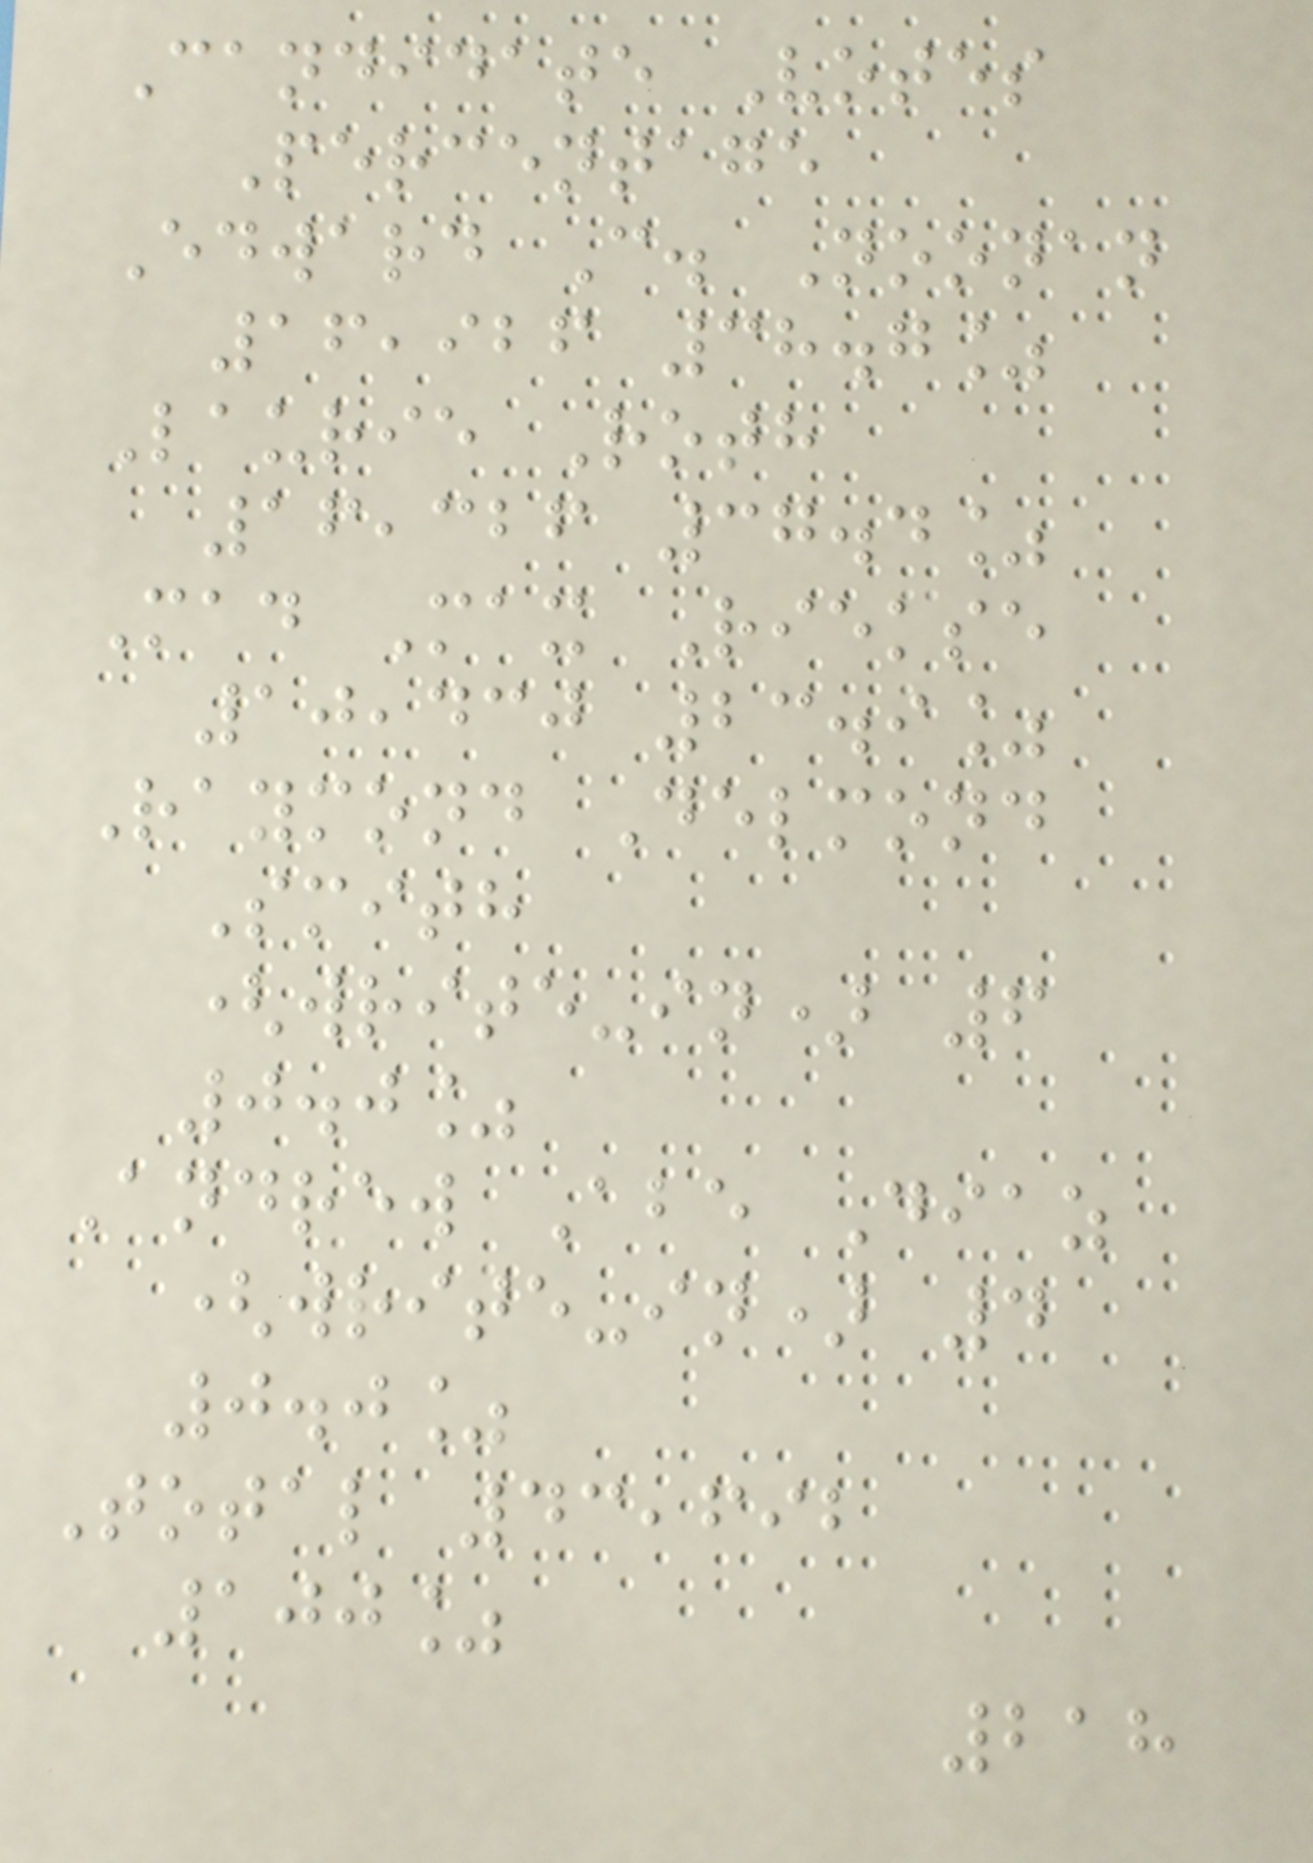Candidate Votes
Percentage
Edward C. Noonan
16,926 38.7%
Laurie Roth
16,326 37.4%
Mad Max Riekse
10,430 23.9%
Raymond Delmond
Smith
(write-in) 6
0.0%
Andrew Abe Diaz
(write-in) 4
0.0%
Total 43,692
100%
218
